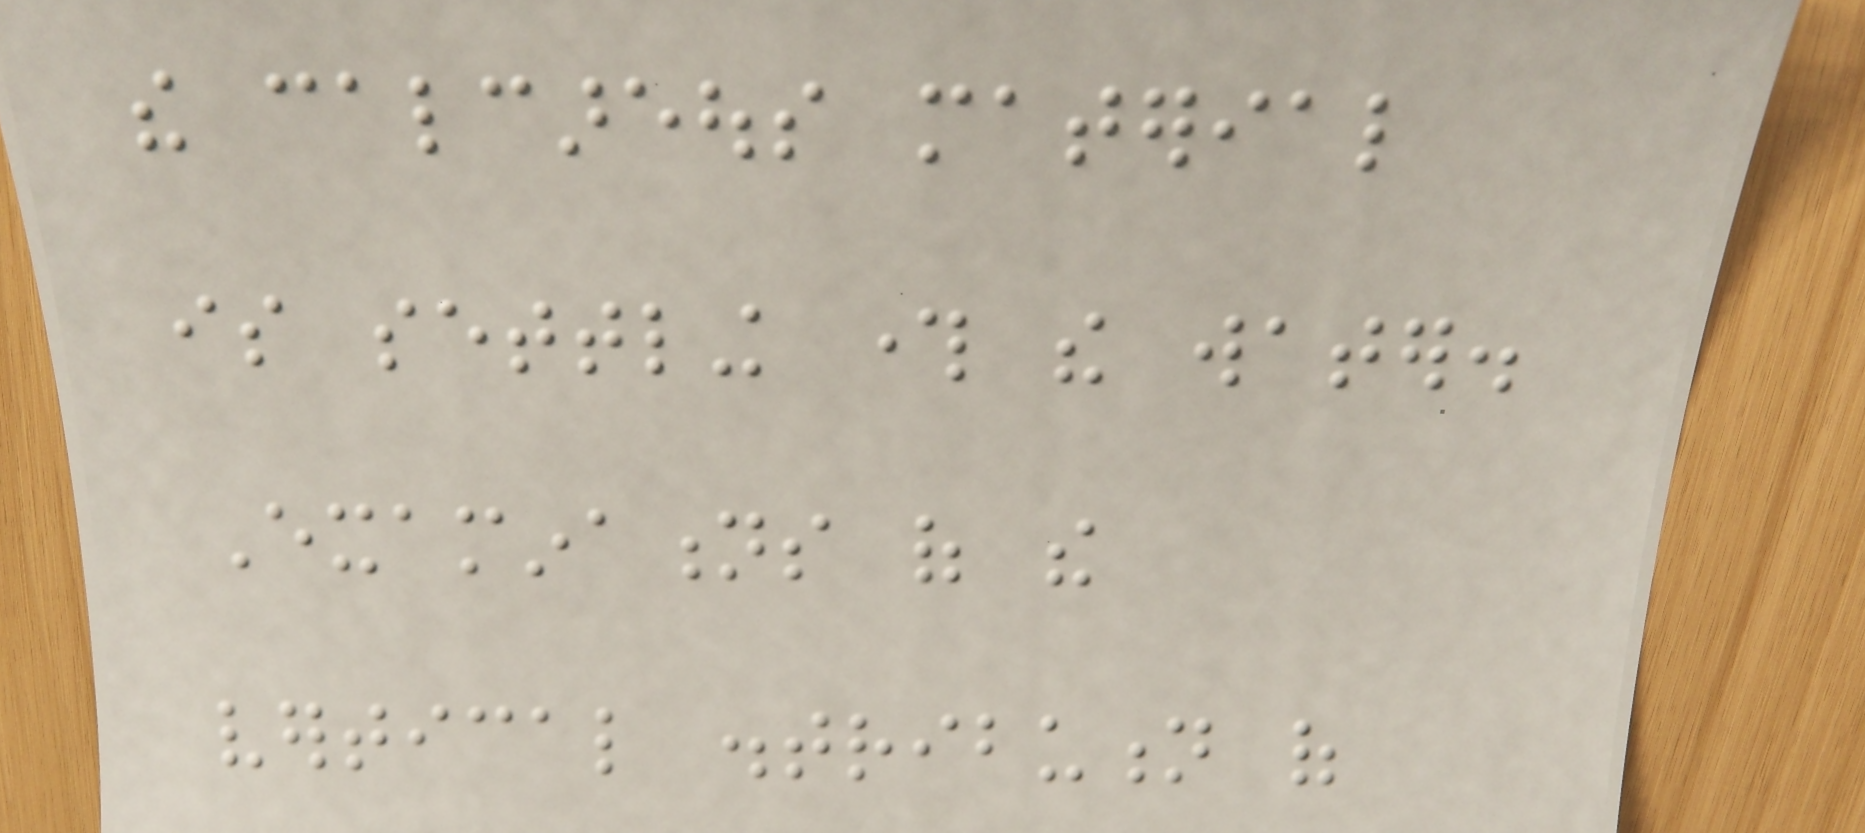the calcareous material
is settling through the water.
Examinations of the
vertical distribution of
